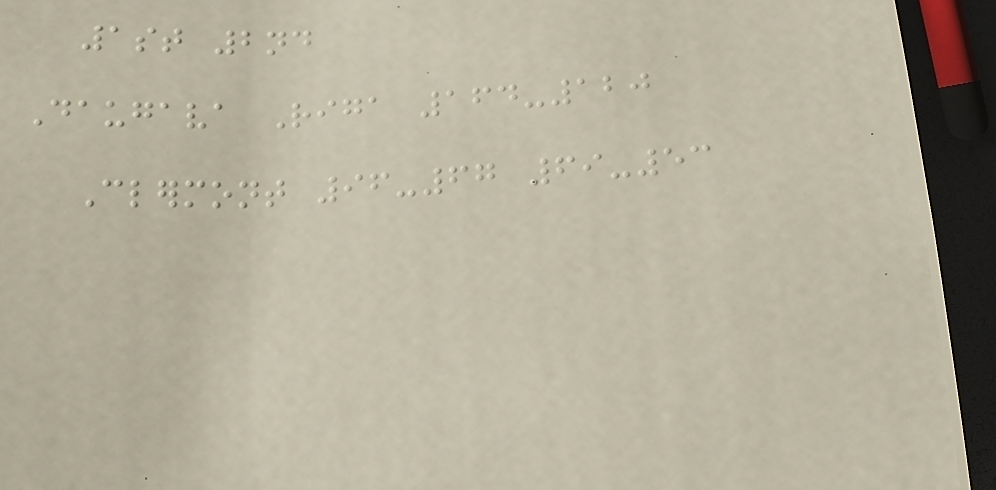1st 2nd
Daugava Riga 164-120
Clermont 96-67 69-53
